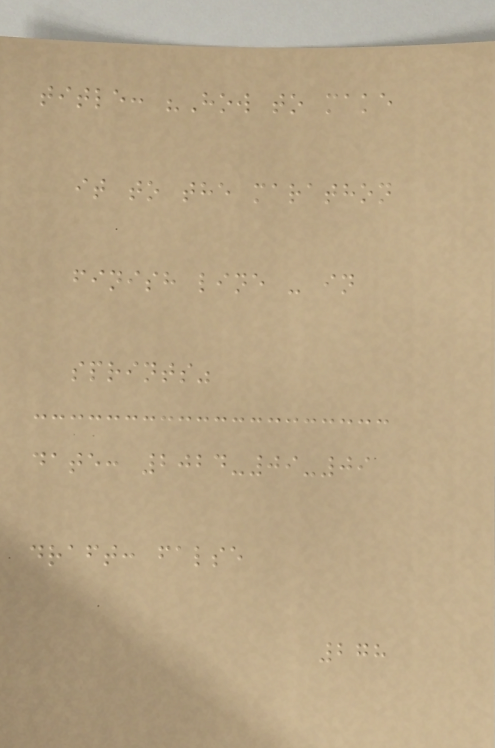title: "How to make
it to the marathon
finish line - in
sprints"
date: 2024-09-09
draft: false
278
